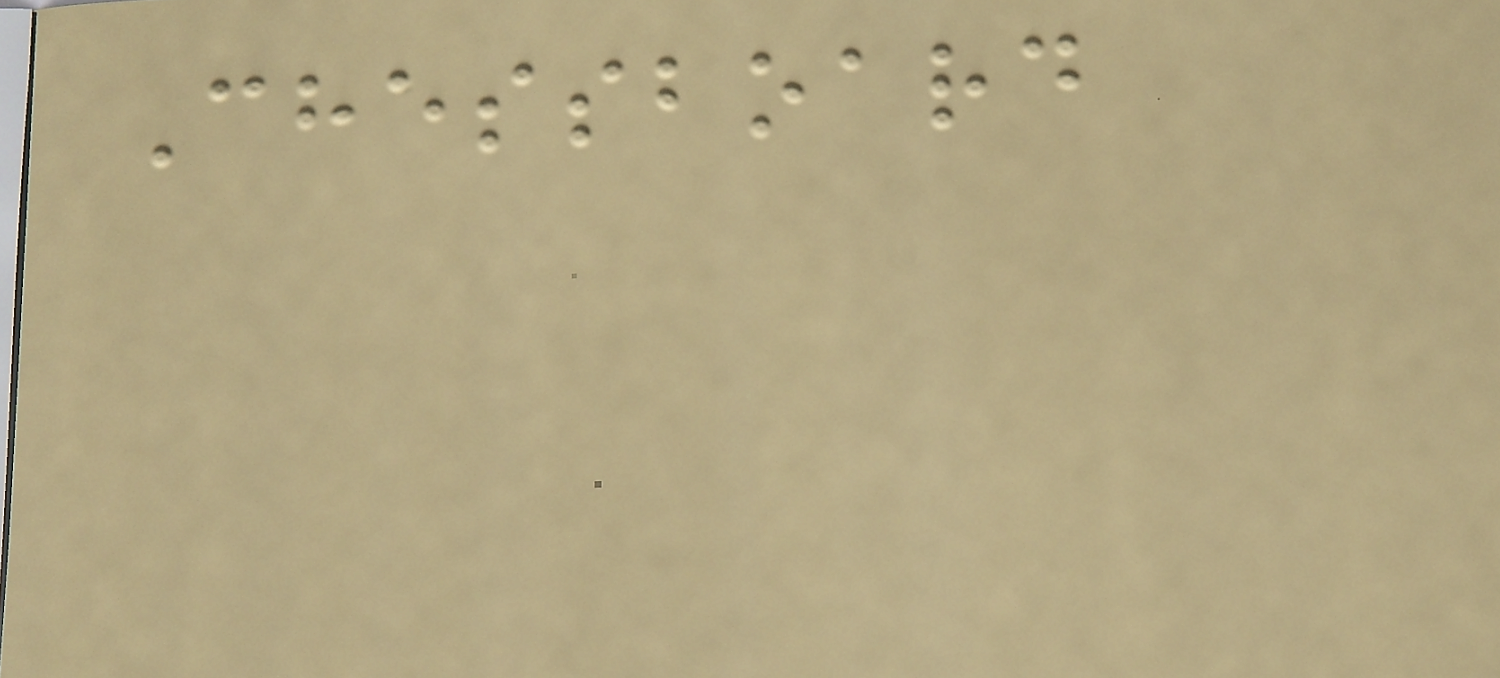Chessboard
